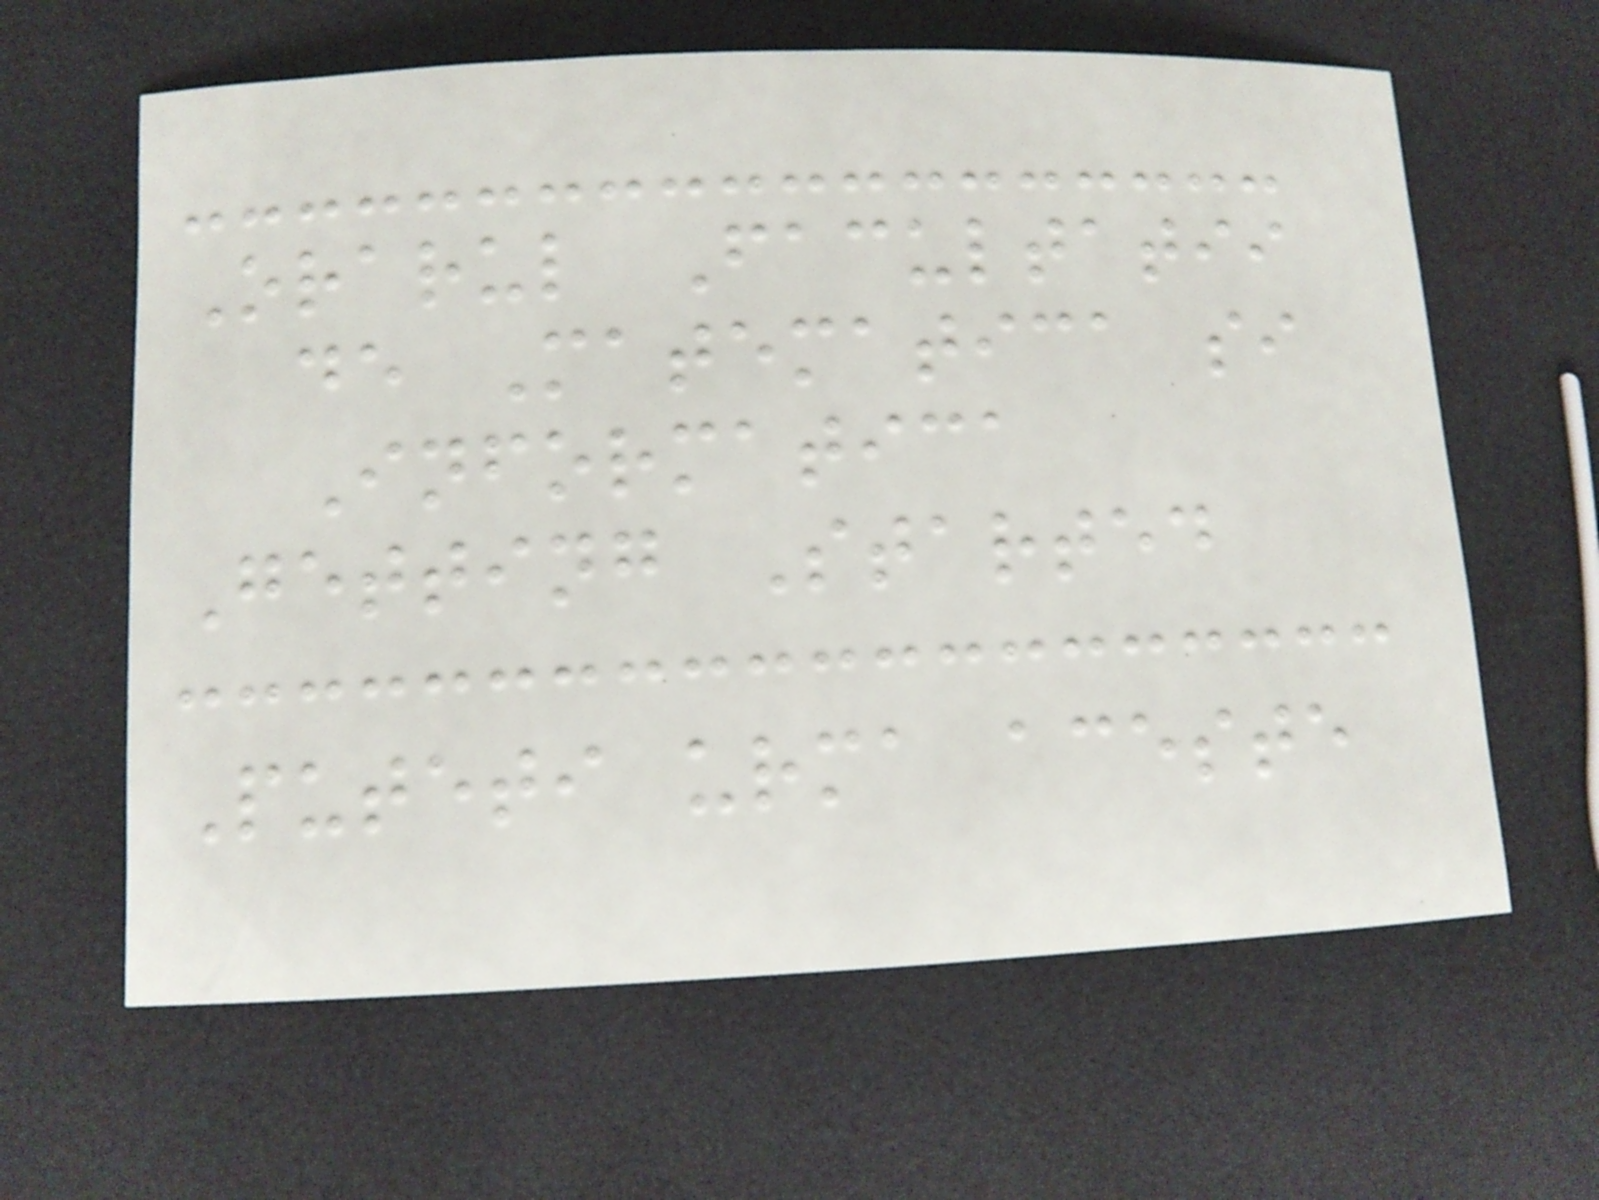Orarul Facultatii
de Matematica si
Informatica
Getting Started
Puteti urma aceste
